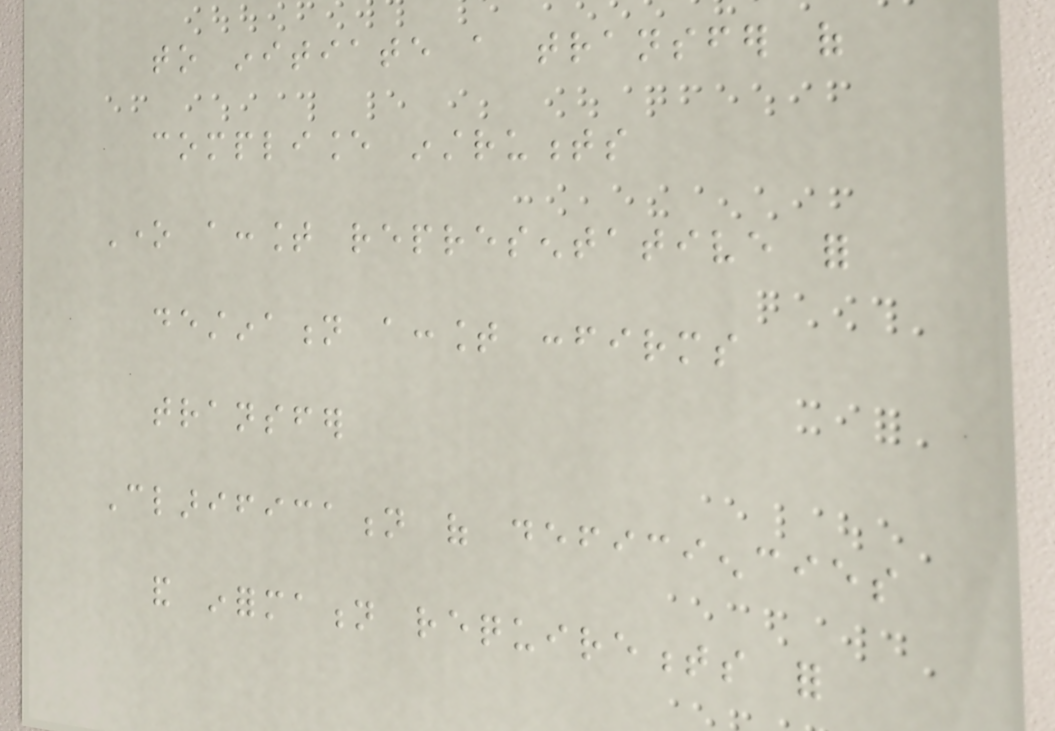to initiate a transfer of
compliance instruments
One account representative for
destination account confirms
transfer
Clarification of deficiencies
and information requirements for
